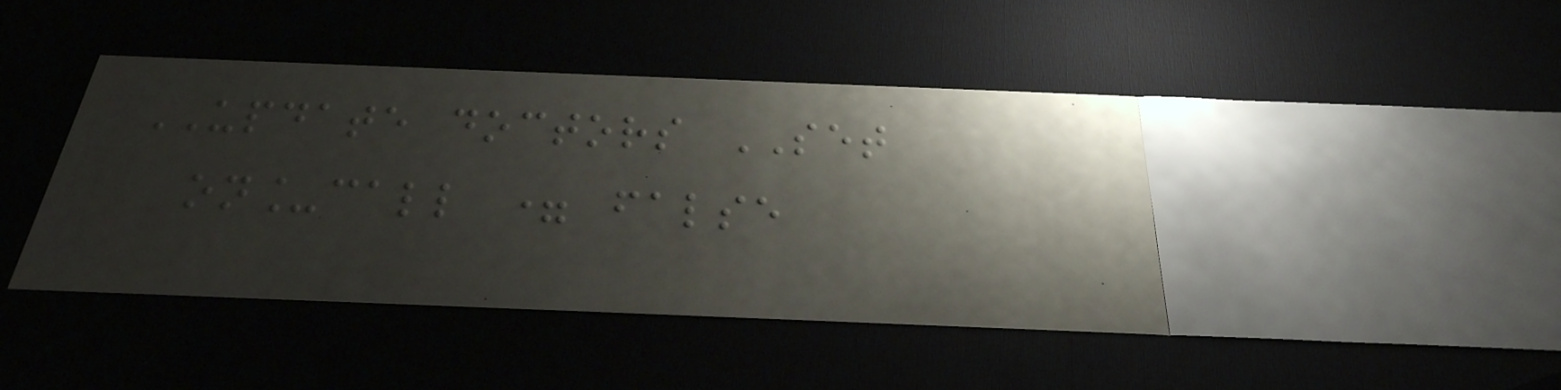UPDATE doctors SET
on_call = false
